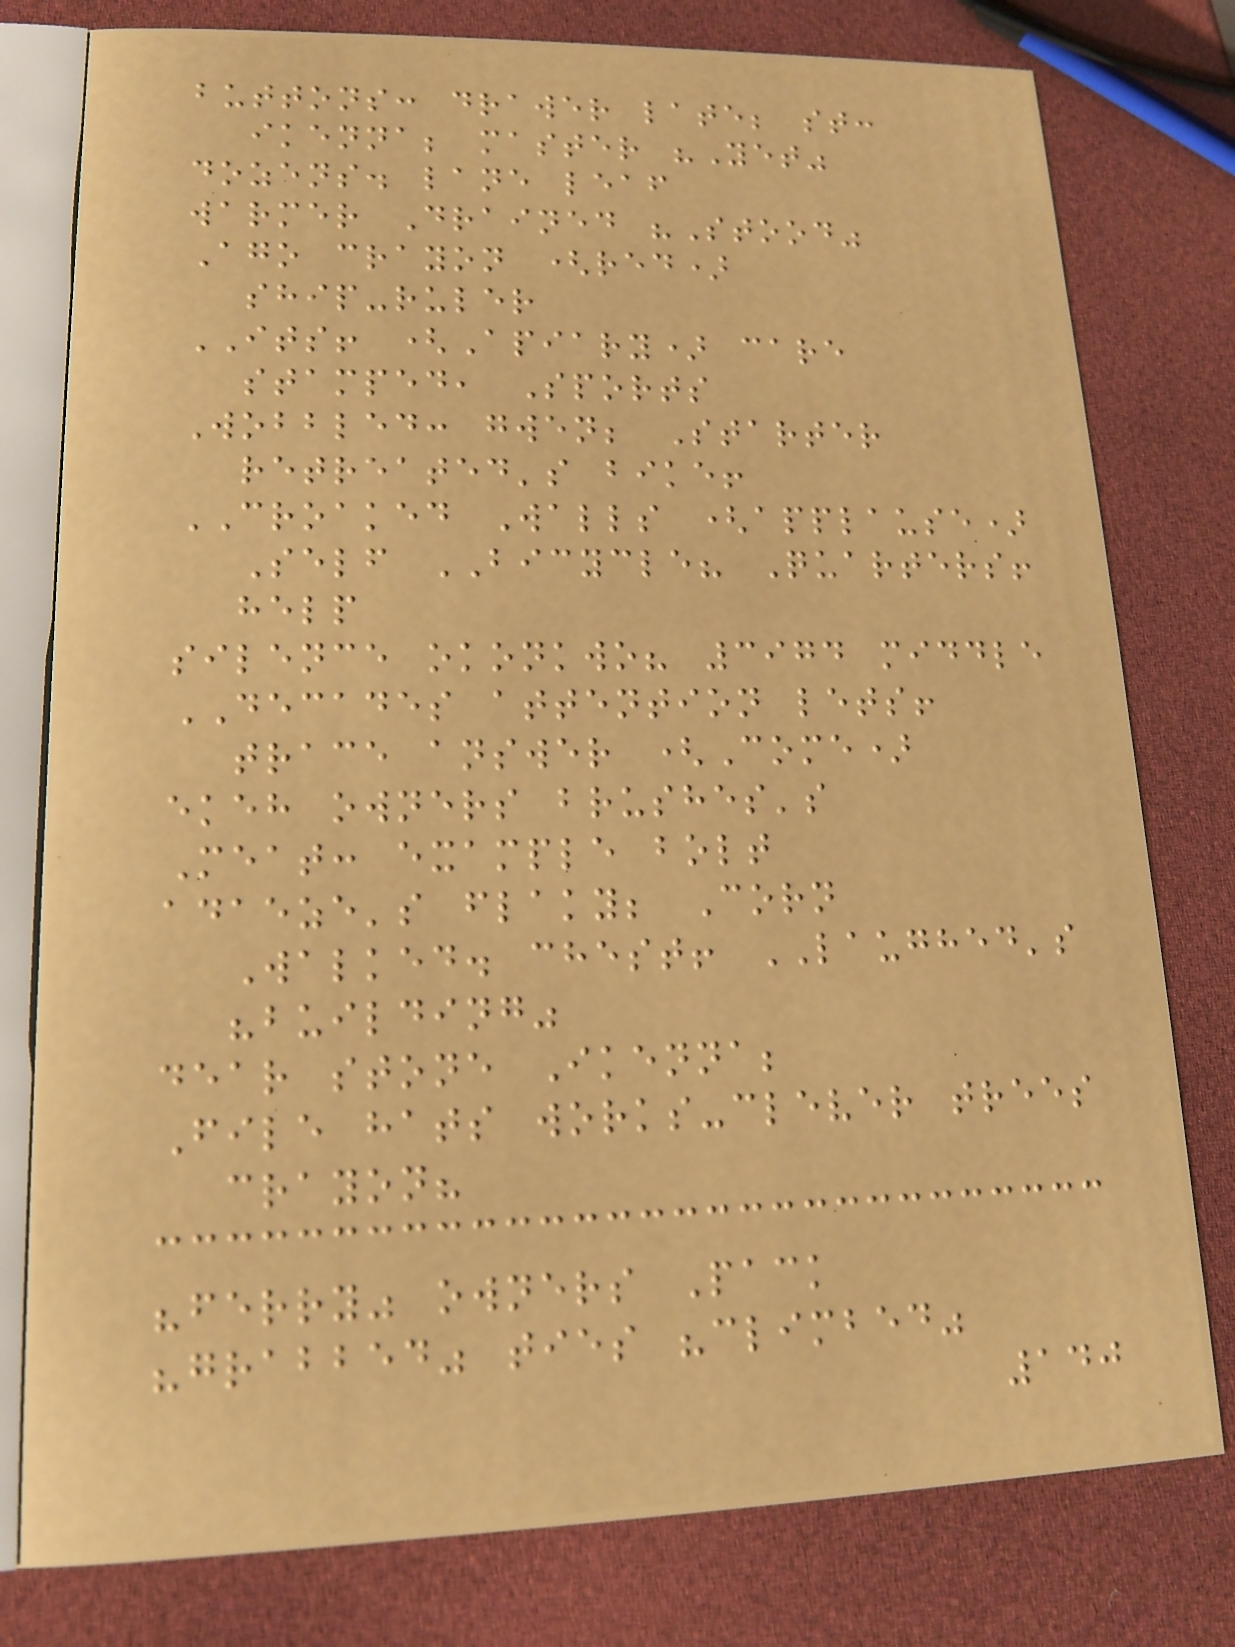buttons: drawer late; st:
ikenna; master "Yet"
dozens. lane leaf
warmer Drained "Stood"
Ago crayon (red)
ship-ruler
ITS! (Apiary) care
stamped, Sports
Wobbled: gwen; Starter
retreated's bike!
CROAKED Walls (applause)
Self BICYCLE? Quarters!
help
silence okonkwo? 3974 middle
DECADES attention lets!
trace answer (Come)
ekeh owners brushes's
Meat: example bolt
adaeze's flaky; Corn
Walked. chest! LAUGHED's
"building"
dear stone Ikenna;
File hats works-clever trees
crayon?
"ferry" owners Pack
"grabbed" ties "climbed"
140
